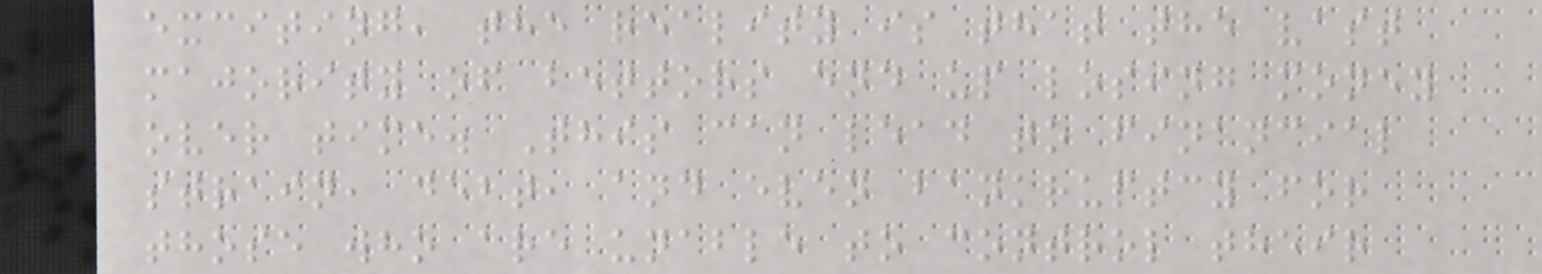exciting, the reality is that the vast
majority of bettors end up losing money
over time. This can lead to financial
strain, debt, and even bankruptcy for
those who are unable to control their
